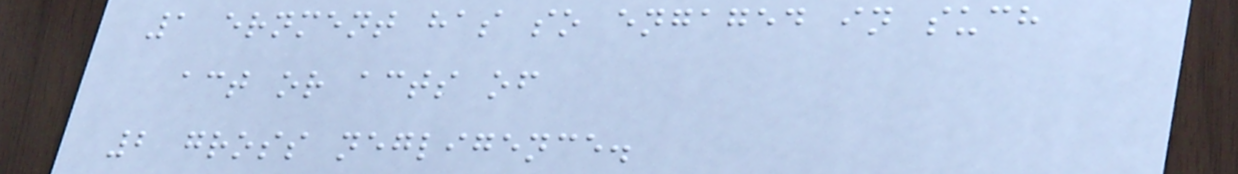1 ernment has so engaged in such
act or acts of
2 gross negligence.
